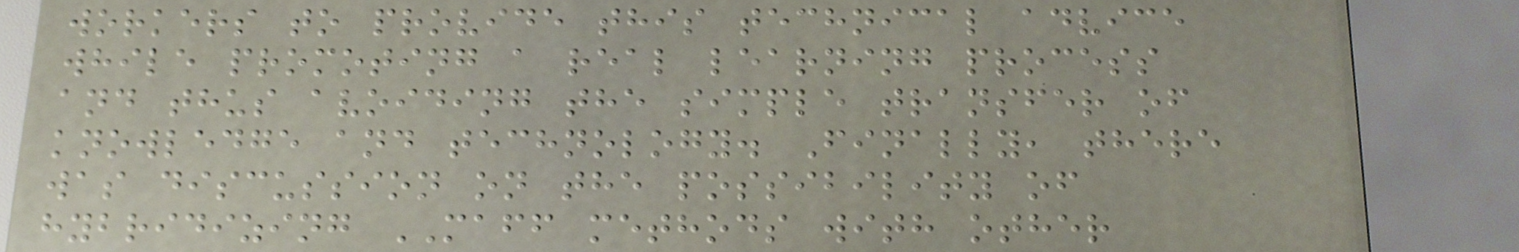workers to provide this technical advice
while promoting a real learning process
and thus avoiding the simple transfer of
knowledge and technology. Finally, there
was discussion on the possibility of
hybridizing MAFF methods with other
